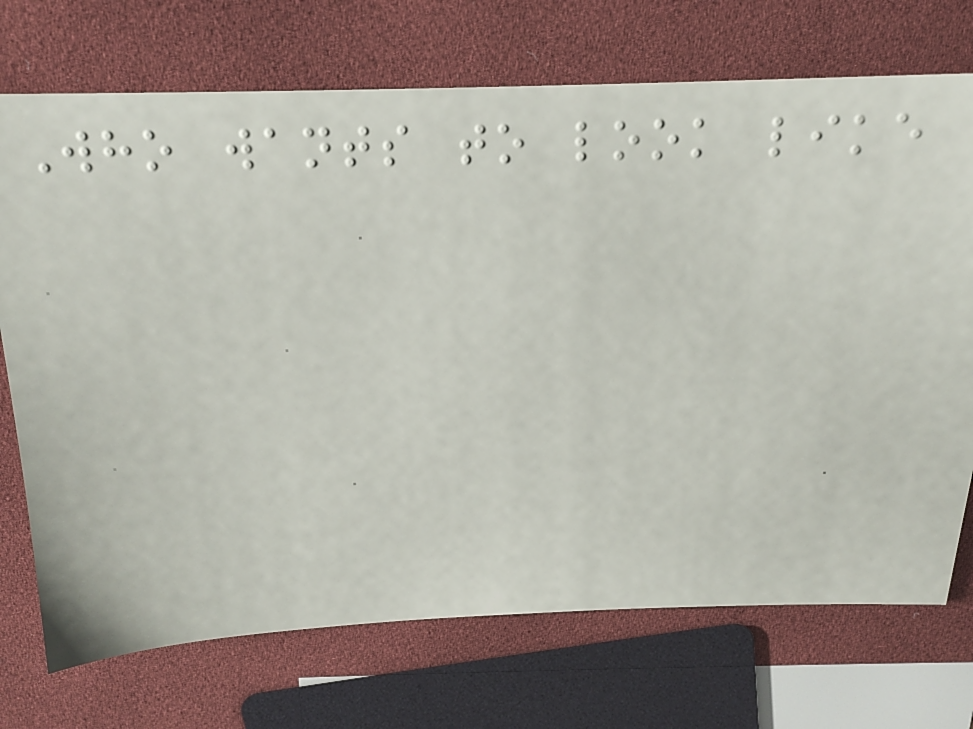Who wants to look like
